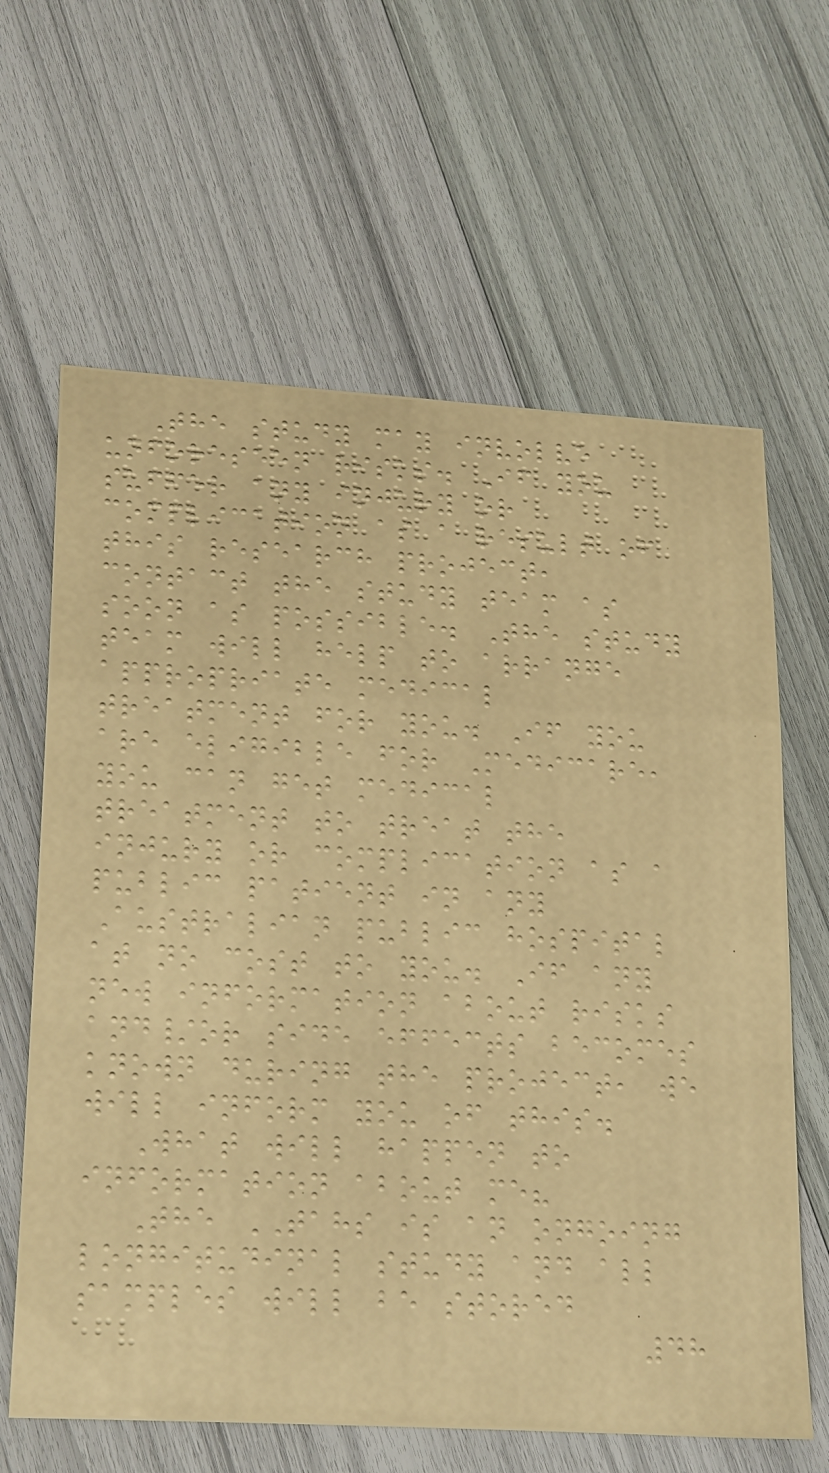The study may involve
unforeseen risks. If you
suffer any injury or
complication as a result of
this research project,
contact the study team as
soon as possible. The study
team will help to arrange
appropriate medical
treatment for you. If you
are eligible for Medicare,
you can get medical
treatment to treat the
injury or complication as a
public patient in any
Australian public hospital
at no cost to you. If any
new information about risks
and/or side effects becomes
known during the project, we
will inform you of this.
What will happen to
information about me?
The TAHS is an ongoing
longitudinal study and all
samples will be stored
48
